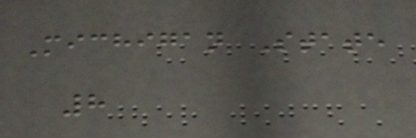Michigan State
8
